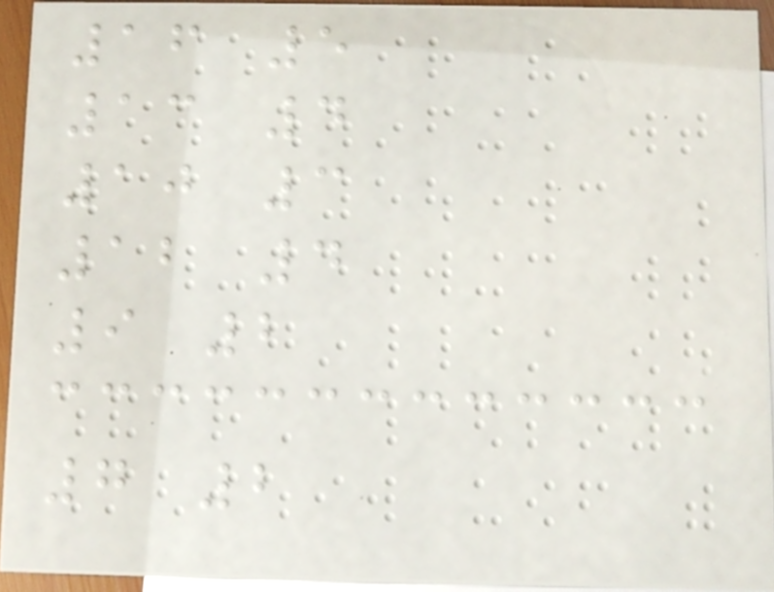16 5
13 4
10 3
12 4
9 2
7 2
